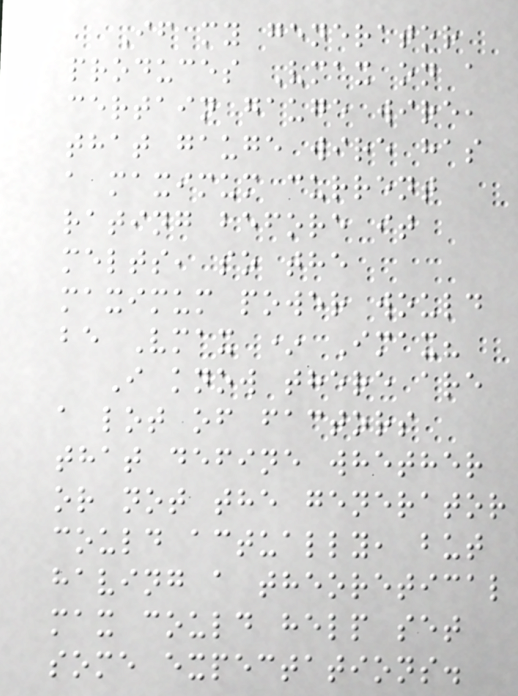If my generator
produces Vmax on a
certain gauge wire,
that gauge wire has
a maximum current
rating before it
melts, so the
maximum power would
be Vmax * Imax?
I know there are
a lot of factors
that define whether
or not the generator
could actually, but
having a theoretical
max could help set
some expectations.
